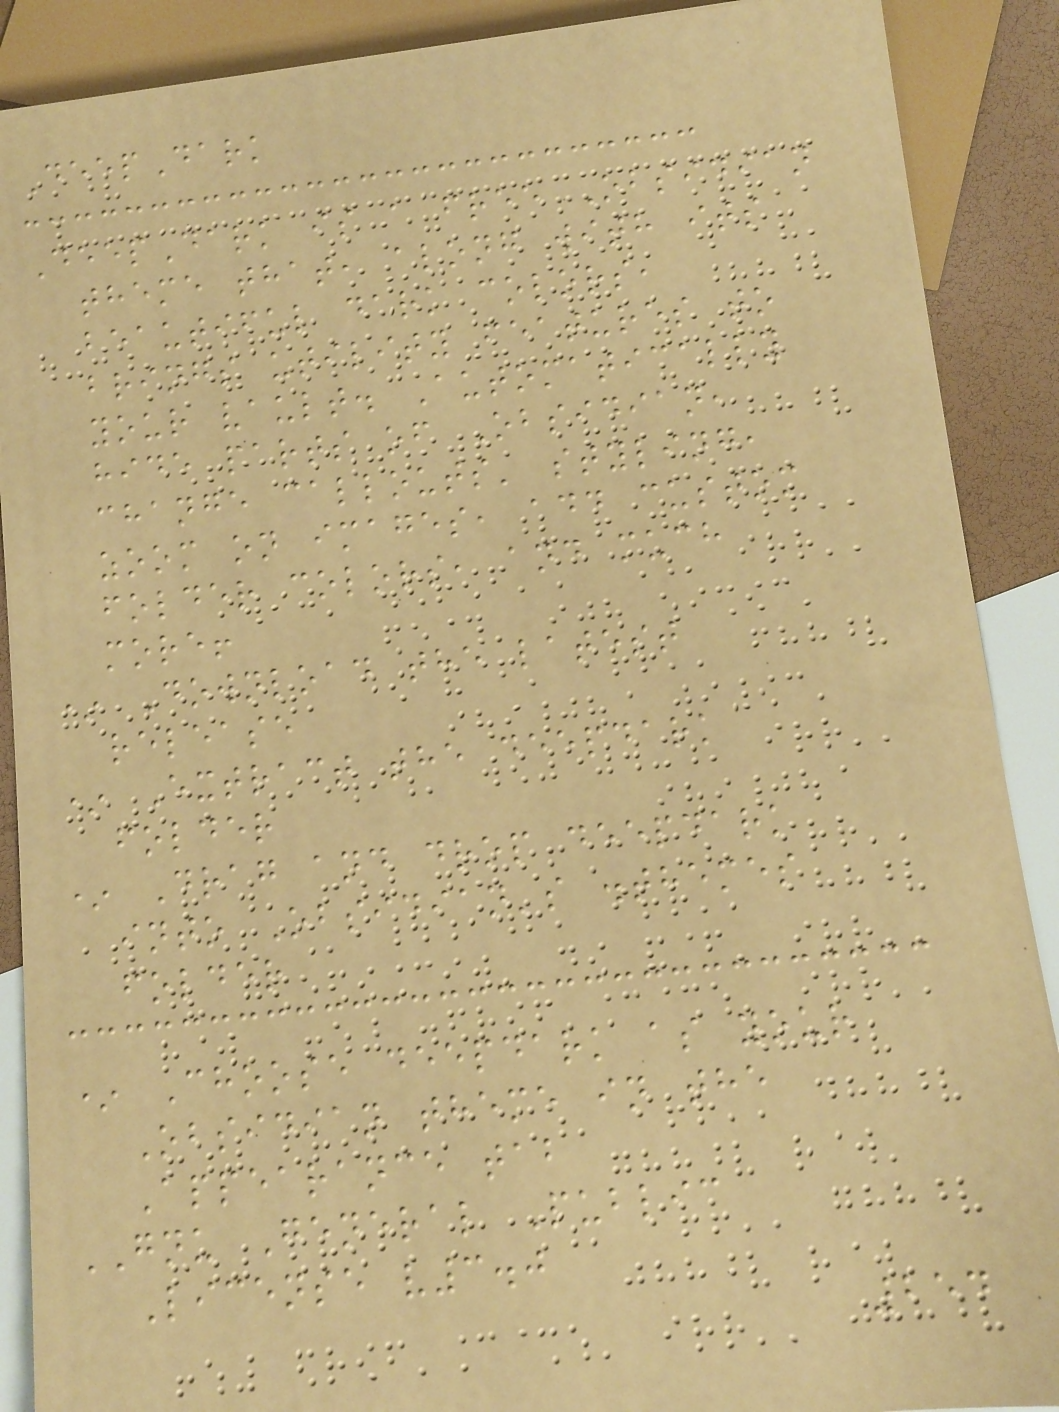DeepDark
DeepDark is a free Obsidian
theme that, along with its
beautiful dark colors,
brings utility features to
your vault. Automatically
hide parts of Obsidian,
change callouts' styling,
zoom on images, add custom
folder colors, and much
more!
* Download the latest
release
* Extract the deepdark
folder
* Drag and drop deepdark
into Obsidian's .themes
folder
* Choose deepdark as your
Obsidian theme in the
Appearance tab
GNU General Public
License v3.0
254
